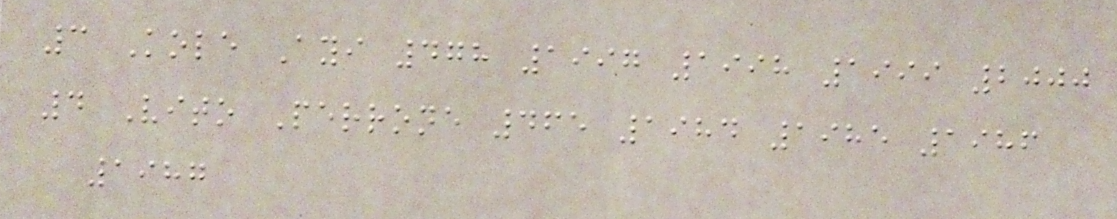3 Kole Ayi 478 1997 1998 1999 2000
4 Vito Perrone 465 1984 1985 1986
1987
